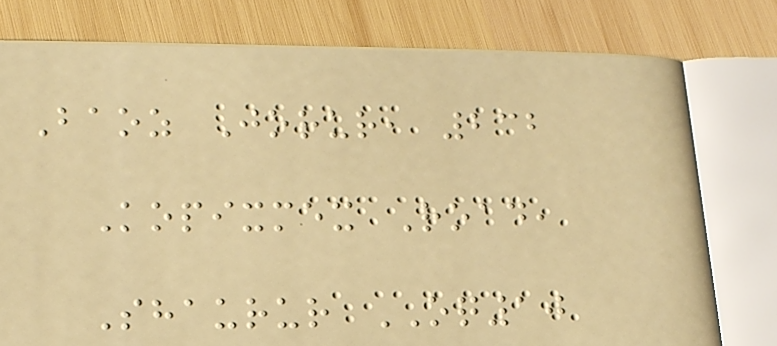Baoz Jorur, 232
Kopixmex Road,
Shaurur OQ10
